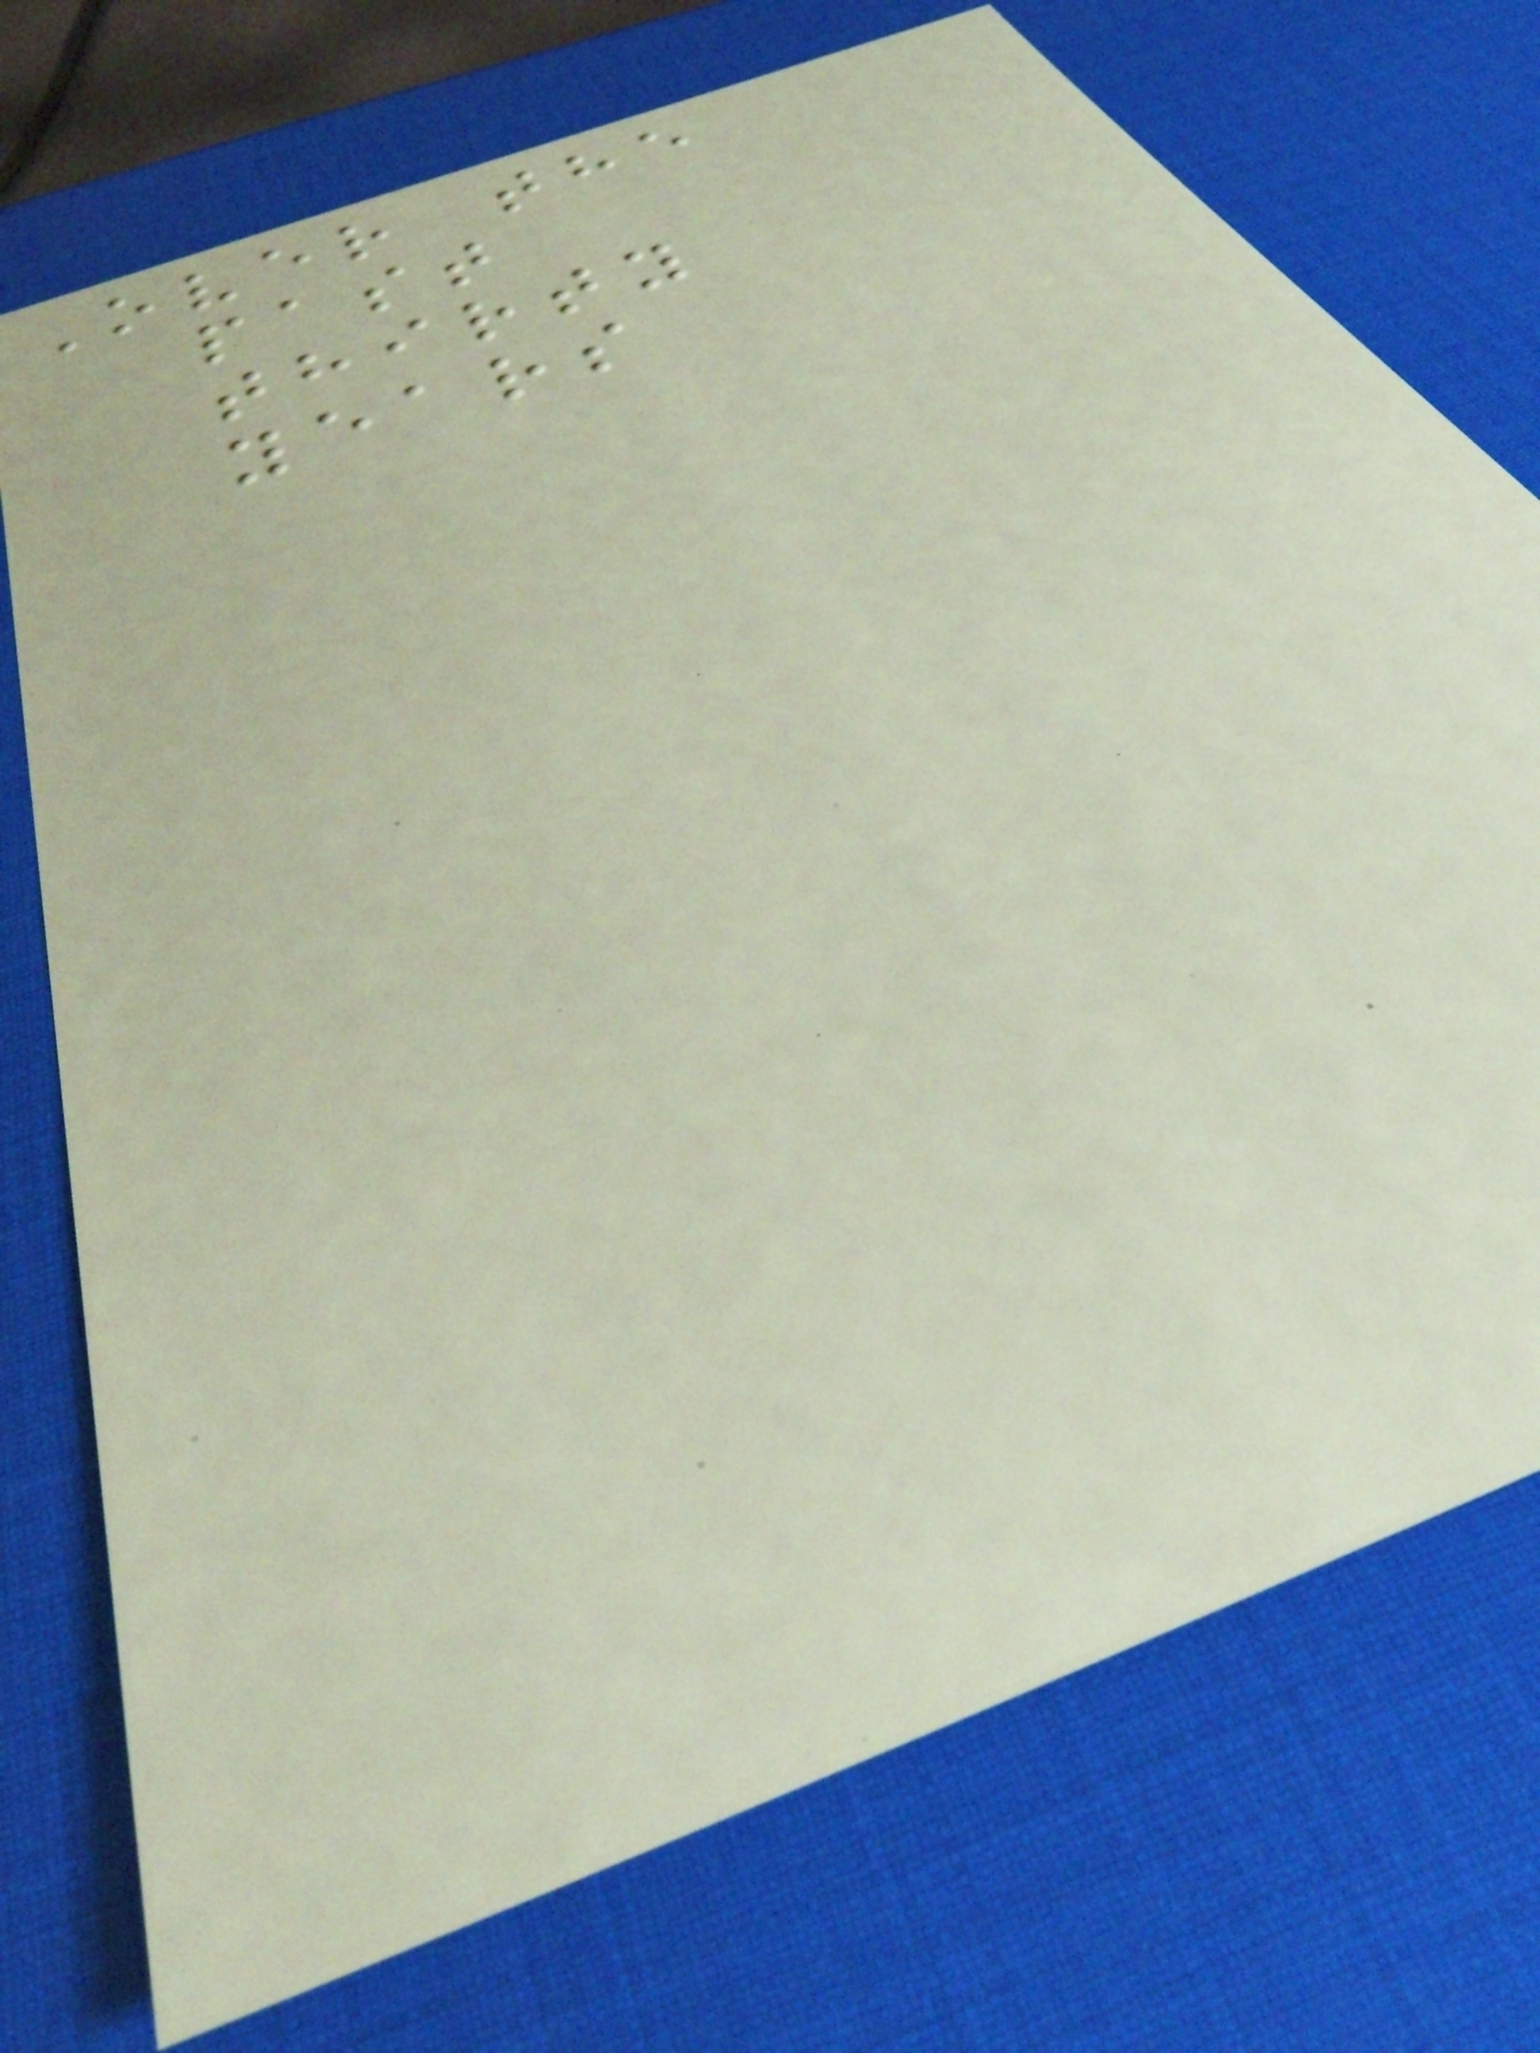Over the
past
thirty
years
